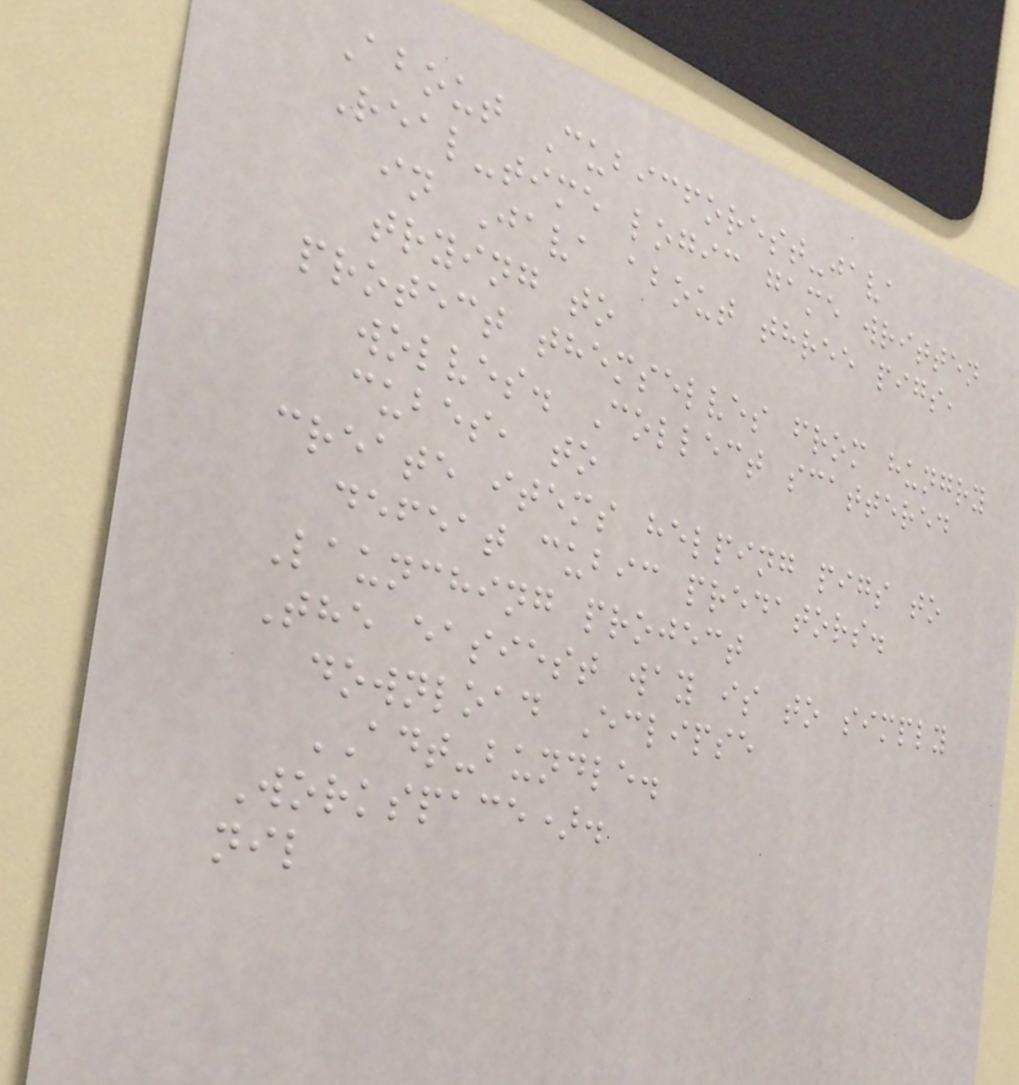About Cubicforest-java
Real-time logic game written
in Java about three pigs,
trying to
protect themselves from hungry
wolves. Collect scattered
cubes, to
create items helping pigs to
defeat cubic predators.
Launching project
The easiest way is to simply
download Eclipse
ADT-bundle.
Workspace).
nil
